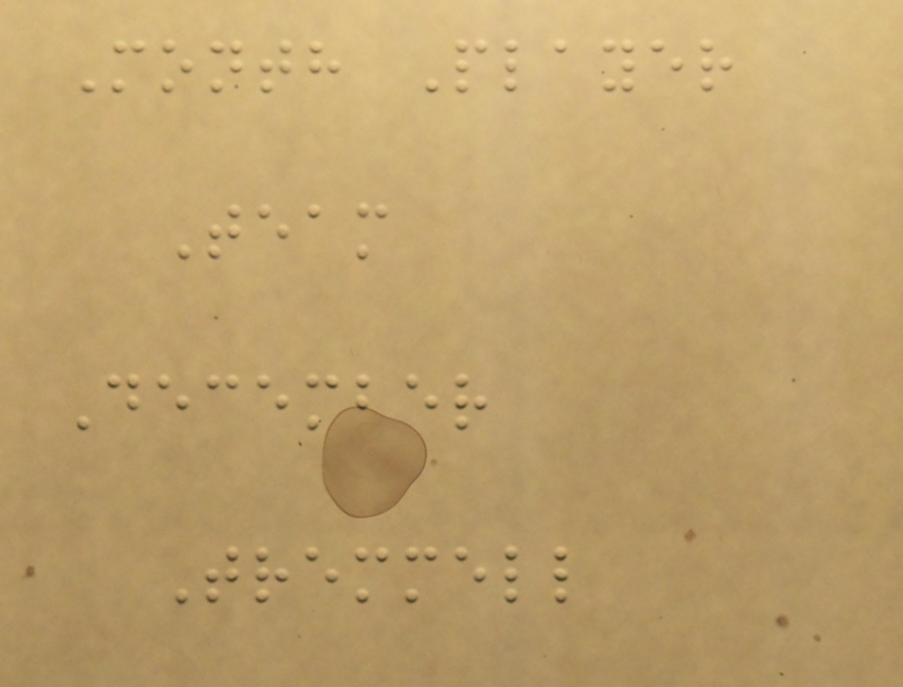Month Player
Team
December
Tremmell
